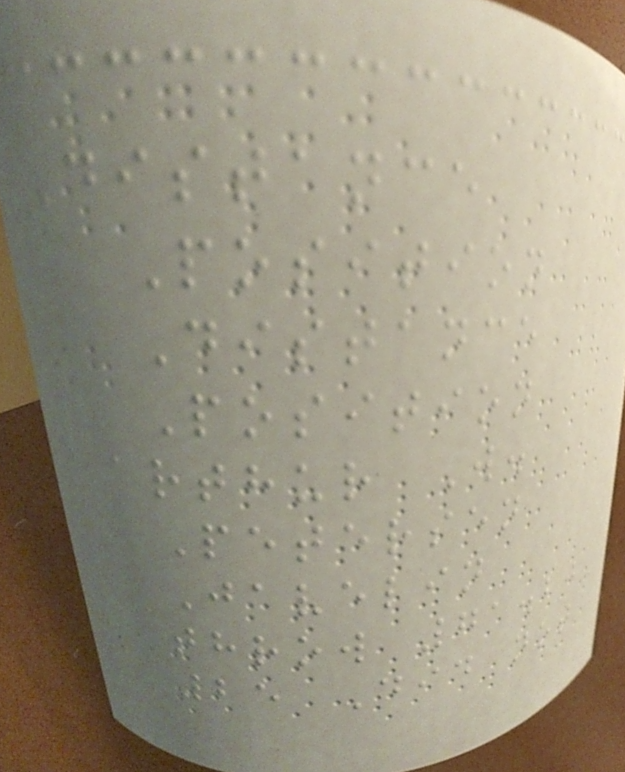Distance
Position
Distance
Position
Arthur W.
Petersen
Javelin
throw 71.20
25 Did not
